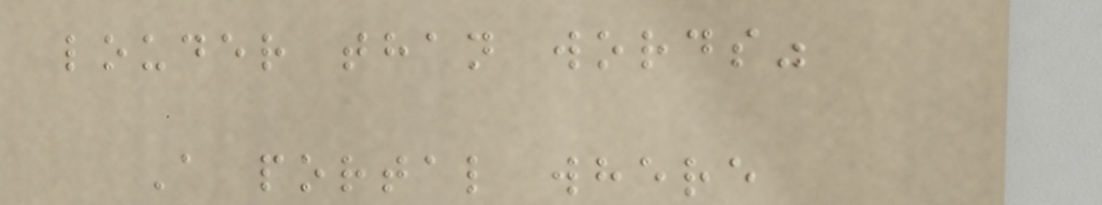louder than words"
A portal where
